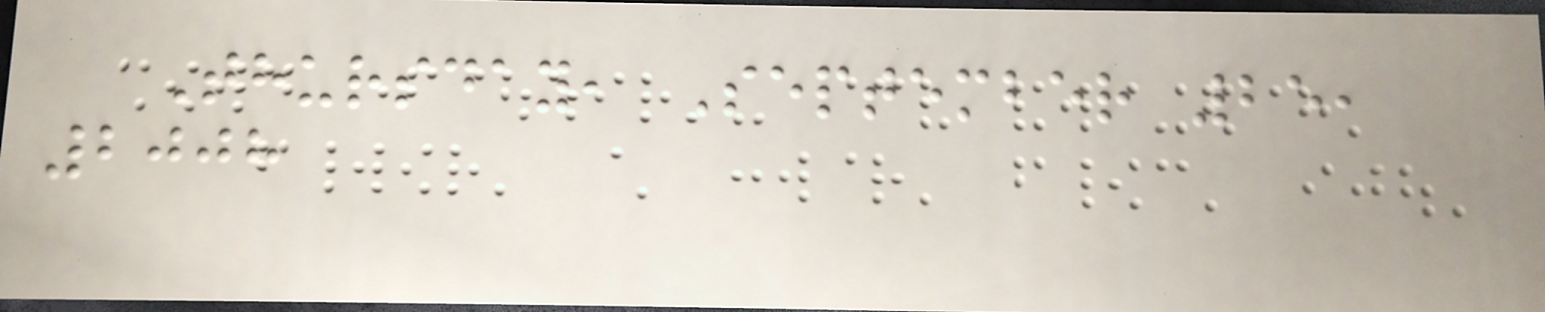Thursday, September 25,
2008
